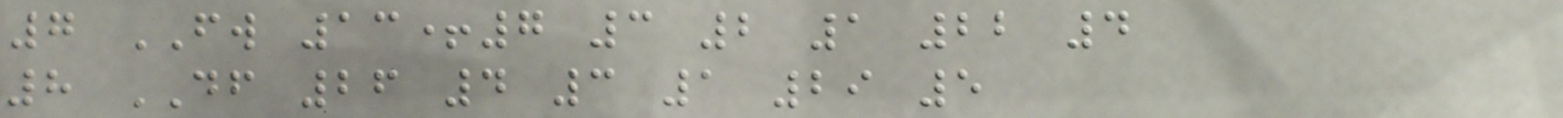7 FW 13+7 3 2 1 22 4
8 DF 26 4 3 1 29 5
